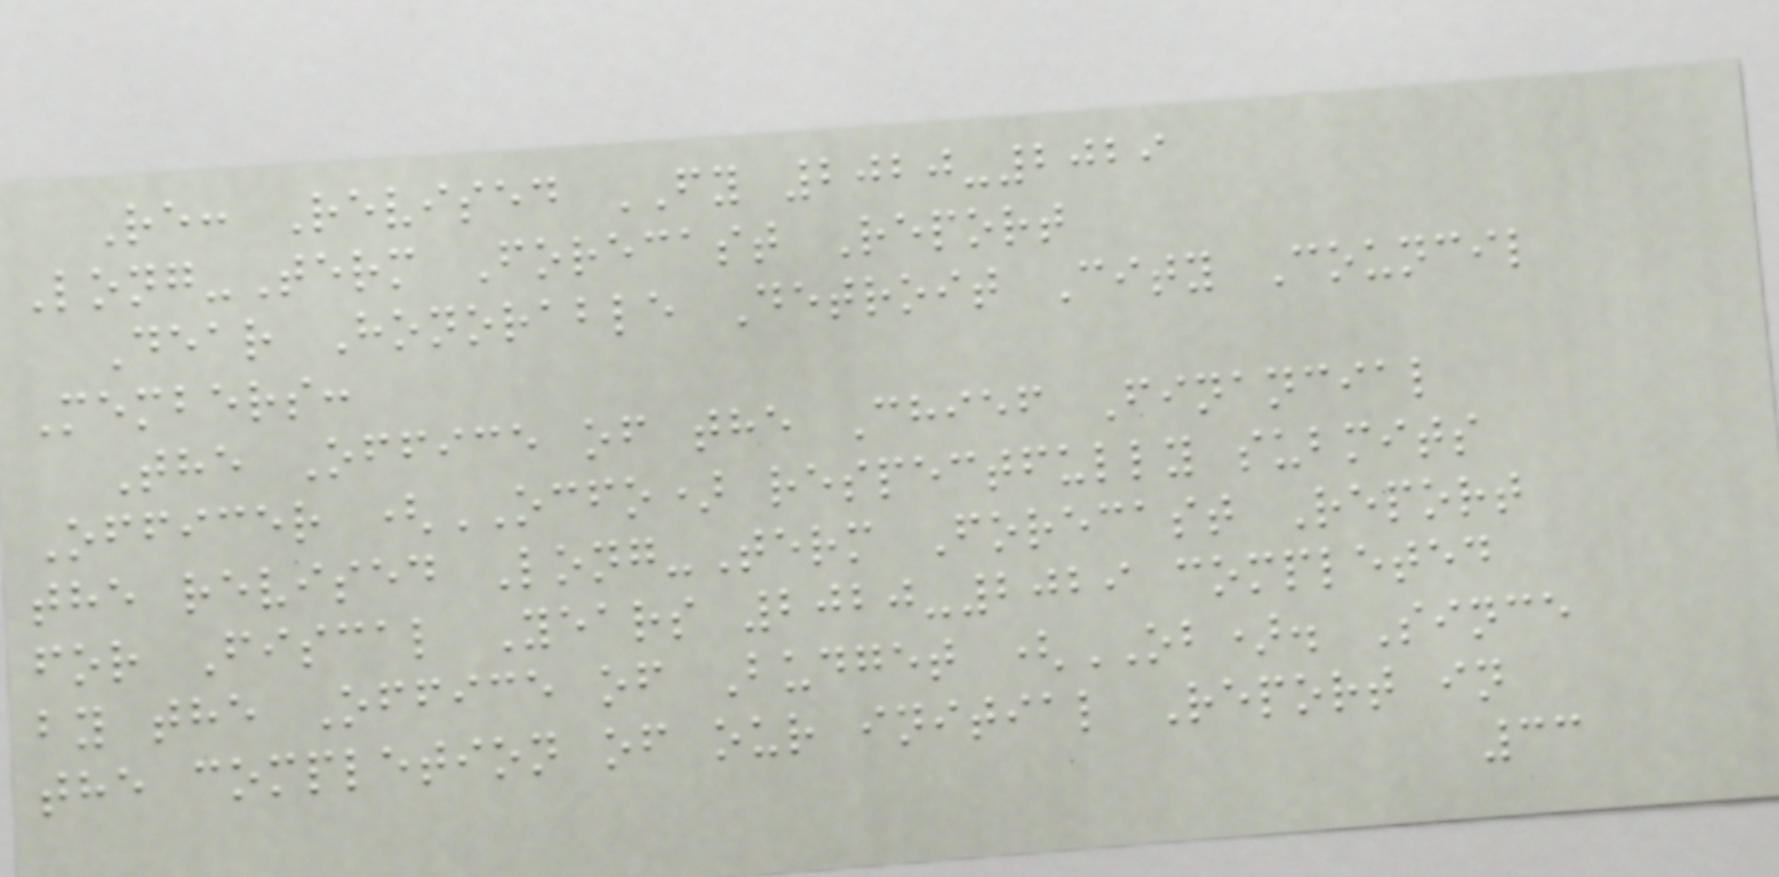Re: Revised FY 2020-2029
Long-Term Forecast Report
Dear Honorable Detroit City Council
Members:
The Office of the Chief Financial
Officer (OCFO) respectfully submits
the revised Long-Term Forecast Report
for Fiscal Years 2020-2029 completed
by the Office of Budget (OB). Since
the completion of our initial Report in
33
